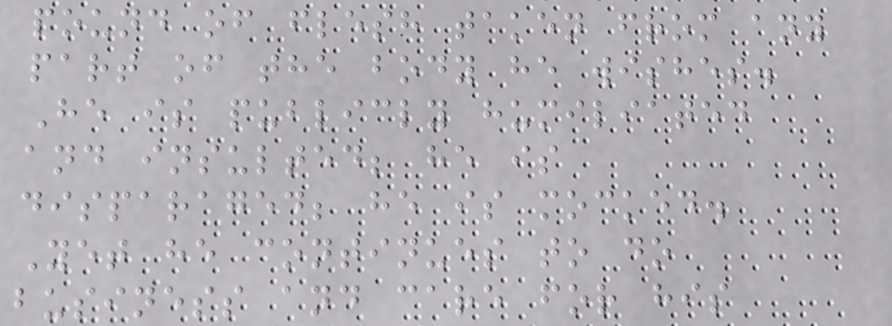pound of flesh taken from any
part of the body he wishes.
He is publicly humiliated
and insulted; he is
disparaged; he is mocked.
Yet he continues to do
business and care for his
